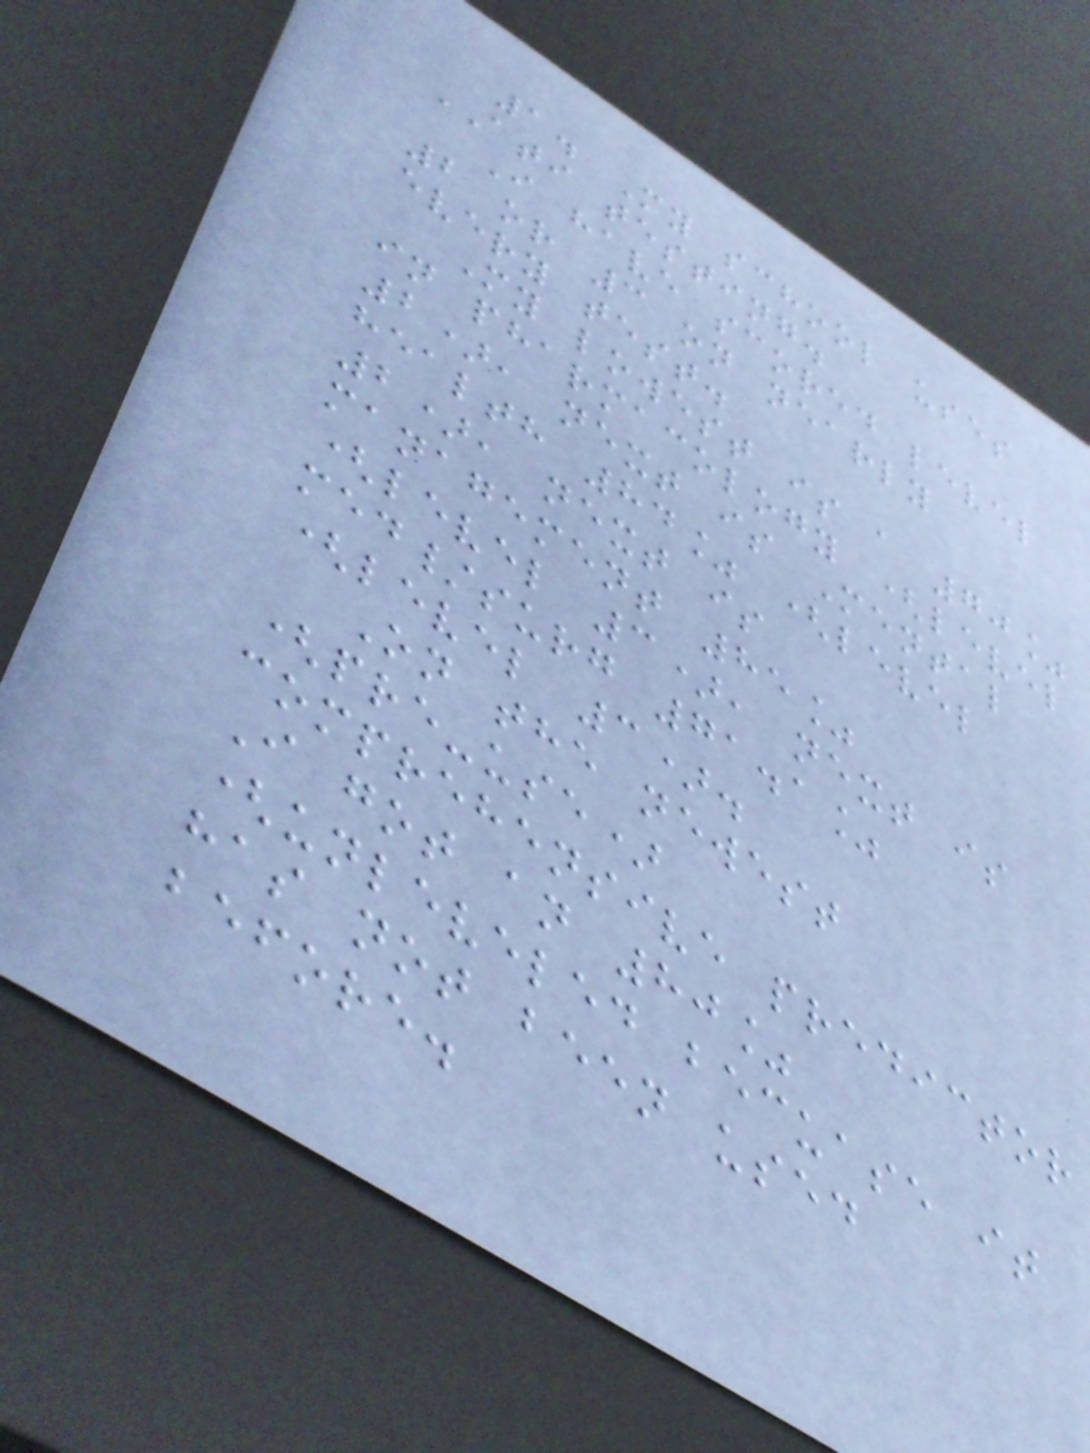1. My school uses
ATI testing.
I have scored level
2 or 3 on nearly
every test.
My lowest is a 70%
in pharmacology (level
2), next is Mental
health 84% (level
2), next is
management 85%
(level 3), next is
med/surg 71.1%
(level 3).
On the newest
(pre-use)
comprehensive predictor
I got an 80%
(unleveled becuase it
has not been used
before.
